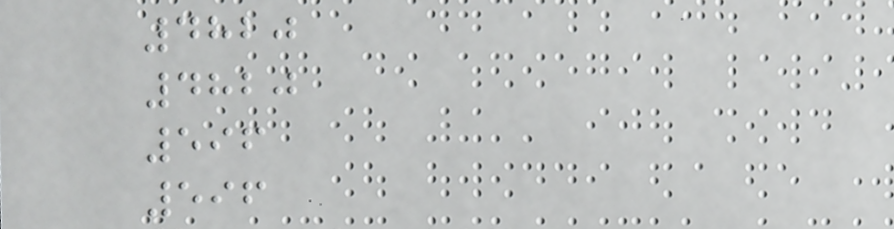4820
4820
596
596
